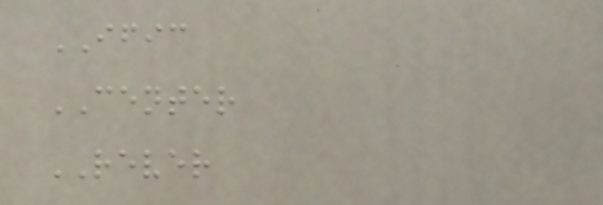IFIC
CENTER
REVER
